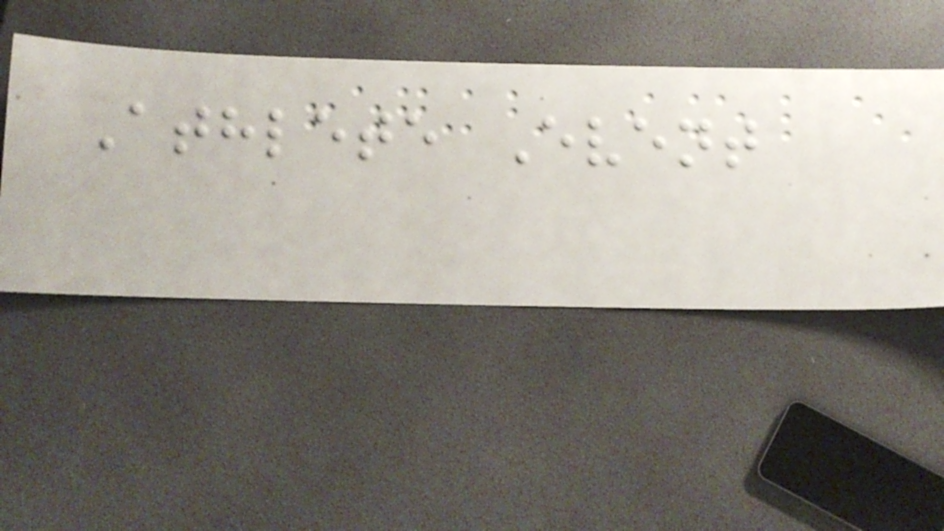Athlete Event
